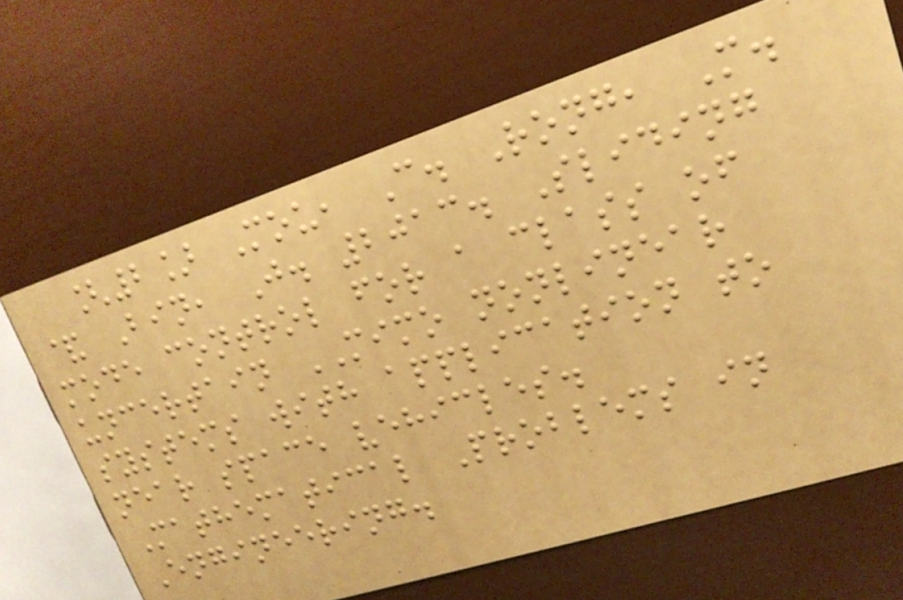[2] Mou, C. Rong, M.
& Bin, J. 2013. Sliding
mode control for a class of
uncertain MIMO nonlinear
systems with application to
near space vehicles.
Mathematical Problems in
Engineering.
